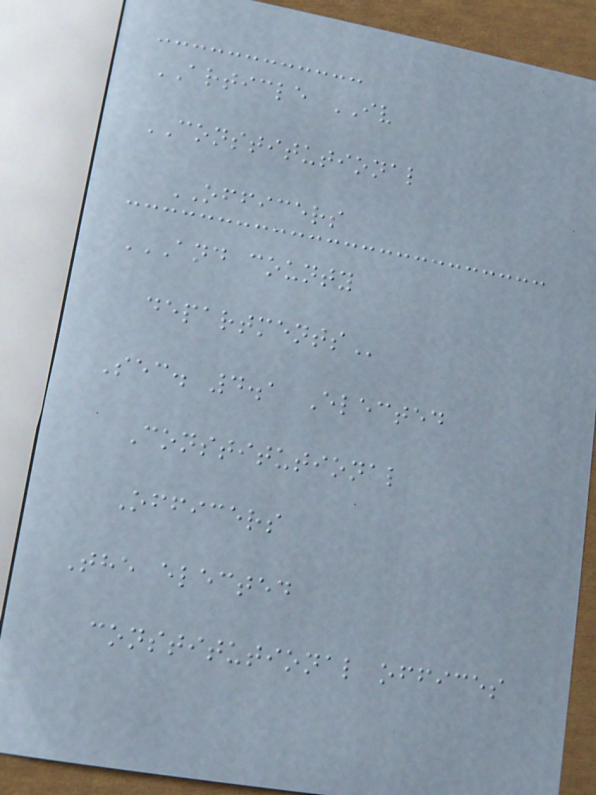ARTICLE IV
CONSTITUTIONAL
OFFICERS
AND COUNTY
DEPARTMENTS
Sec. 4.1 Elected
Constitutional
Officers
The elected
constitutional offices
